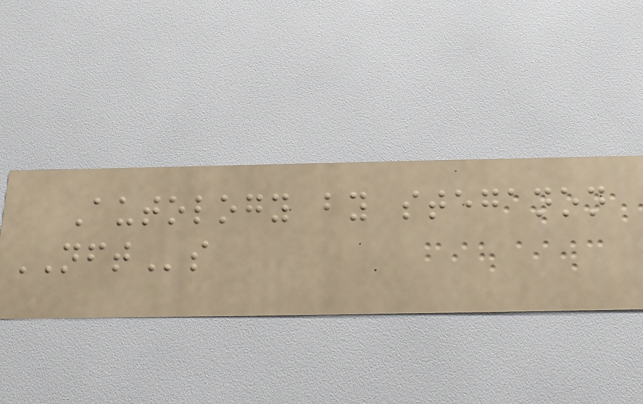Autology by steganon
NFTs
